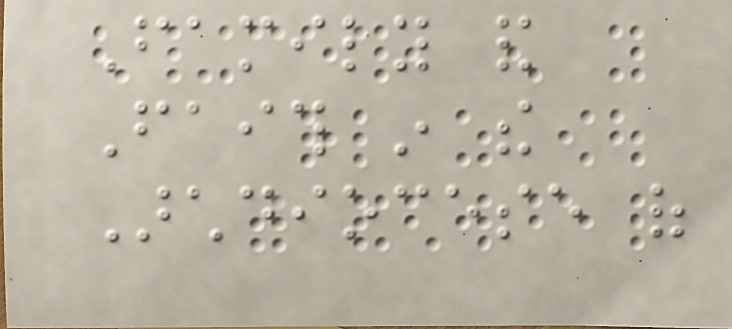Family and
Faith in the
Archdiocese of
